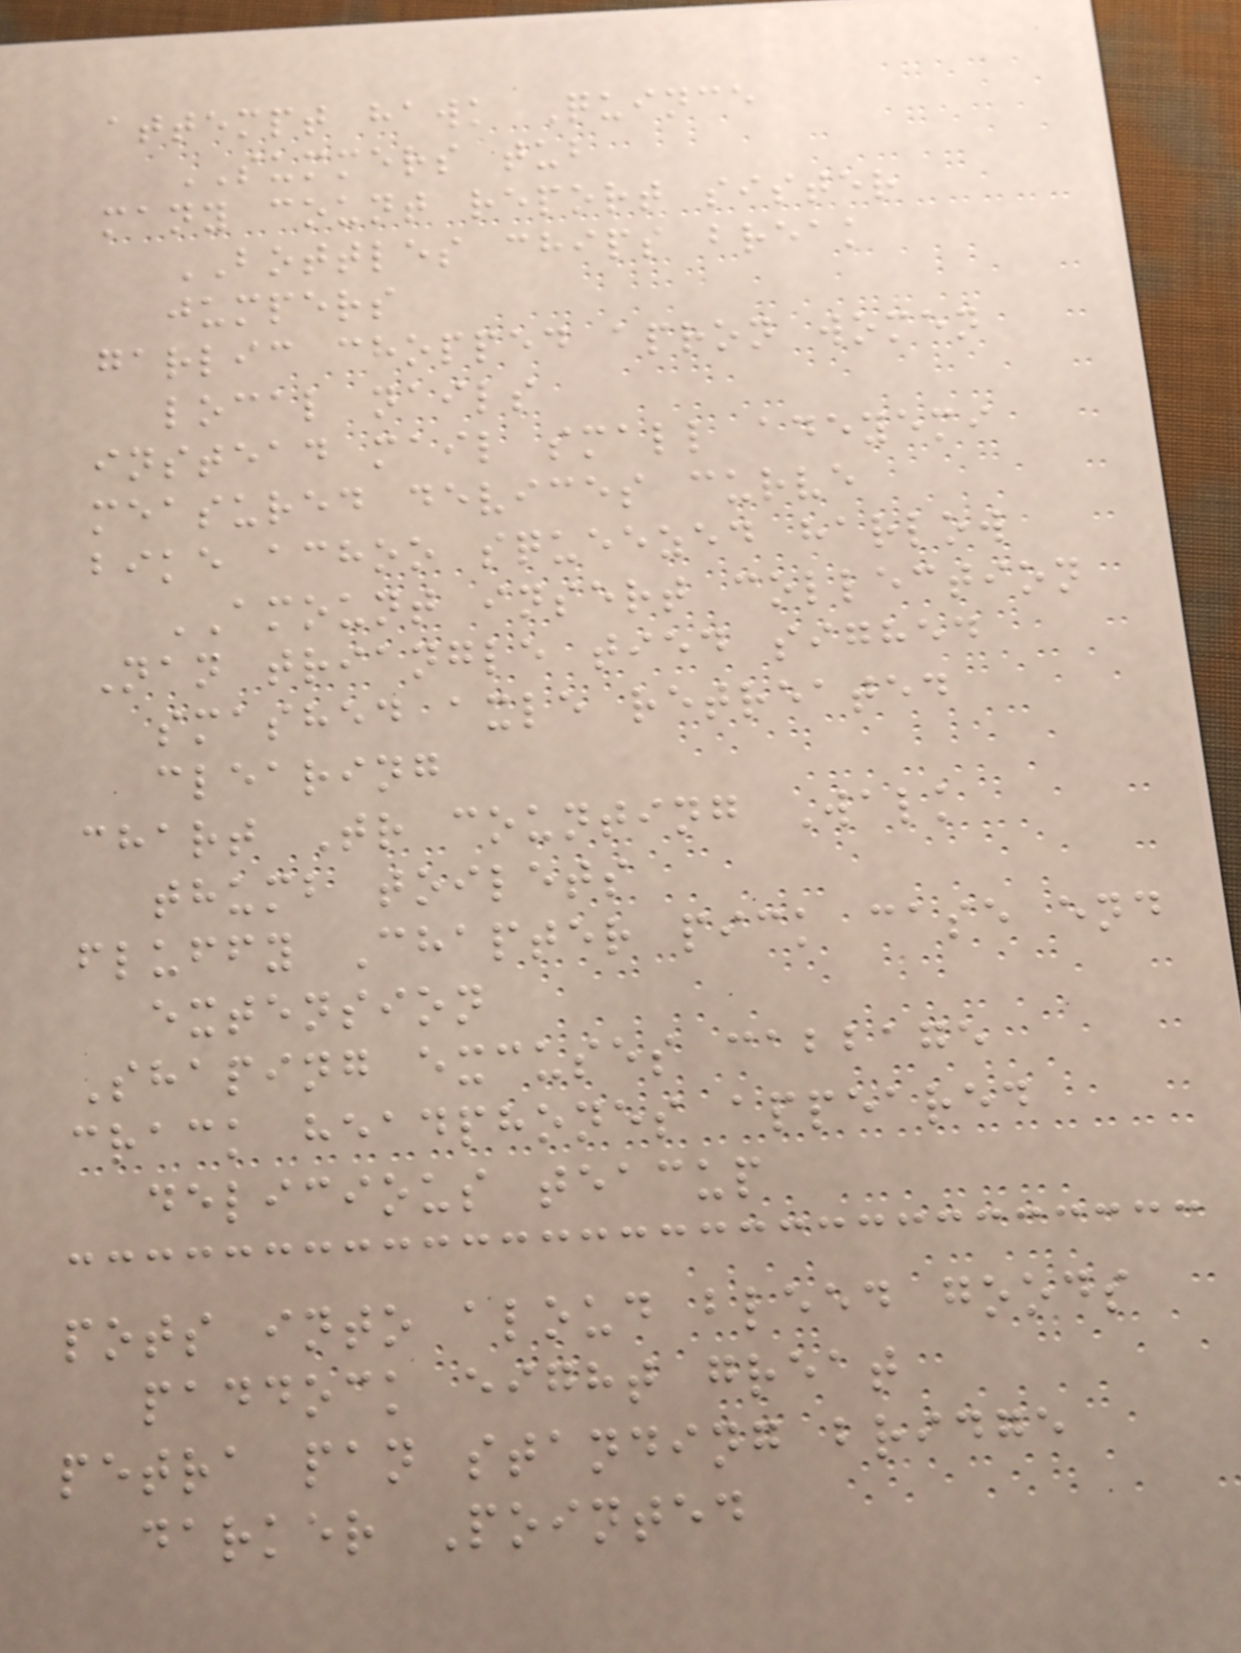attempt hawk Quince
SUMMERS tub
many count report sister
BOTTLES chips break
jumpers
garlic chopped apron women
local nails
instead mail small adeyemi
measured devices curve
bike achoo squeezed harlow
AMOUNT insert collection
Nan triangle tied sighed
smashed axle retreated
clearing
chart Tr counting Walk
thumb toilets
fluffy Chapter pick case end
extension
Shaping excuses cabbage
crack headphones appeared
delicious teacup
pots into aloud bleed goods
paddock eight great
petra pan standing bridge
darker Pointed
